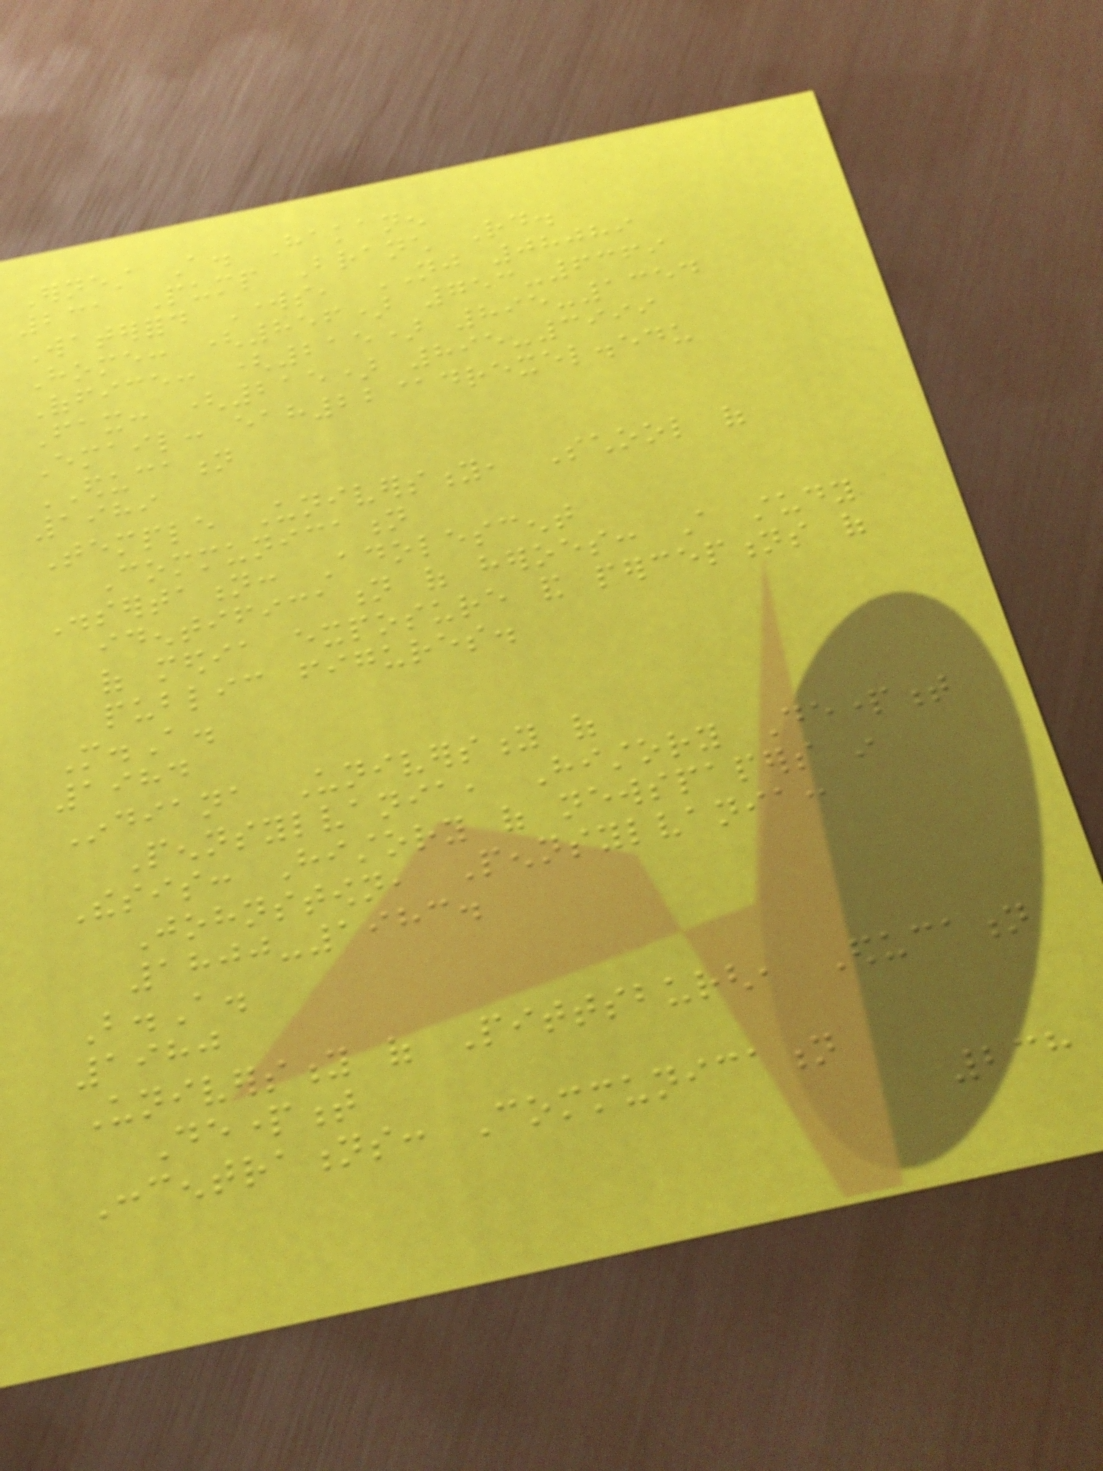Ernest A. Hakanen
231 Pump Branch Rd.
Waterford Works, NJ 08089
Home: (856) 753-6369
Office: (215) 895-1354
Fax: (215) 895-3999
Email: eah22@drexel.edu
EDUCATION
1989
Temple University, School of
Communication
Dissertation: Adolescent
identification of heroes: A study
of media exposure and perceptions of
public figures.
M.A.
1984
Indiana University of
Pennsylvania, History Department
Thesis: History of newspapers in
Johnstown, Pennsylvania:
1800-1983.
B.A.
1980
University of Pittsburgh, Education
Department
Concentrations: Communication
238
